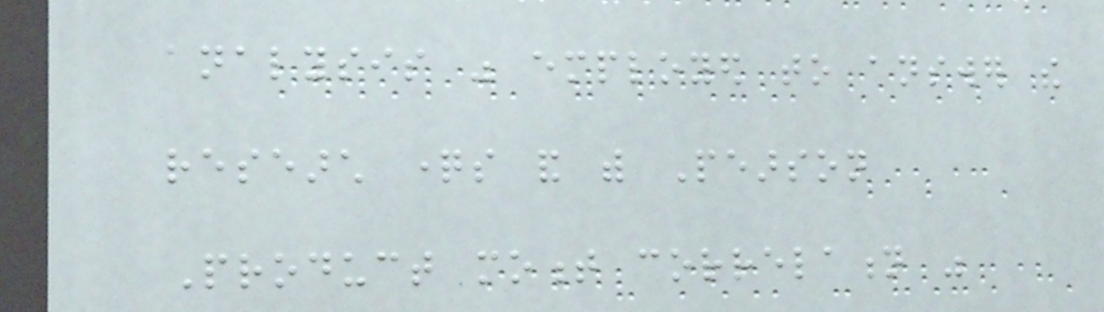analysis was employed to answer the
research questions and with Pearson
Product moment correlation was
